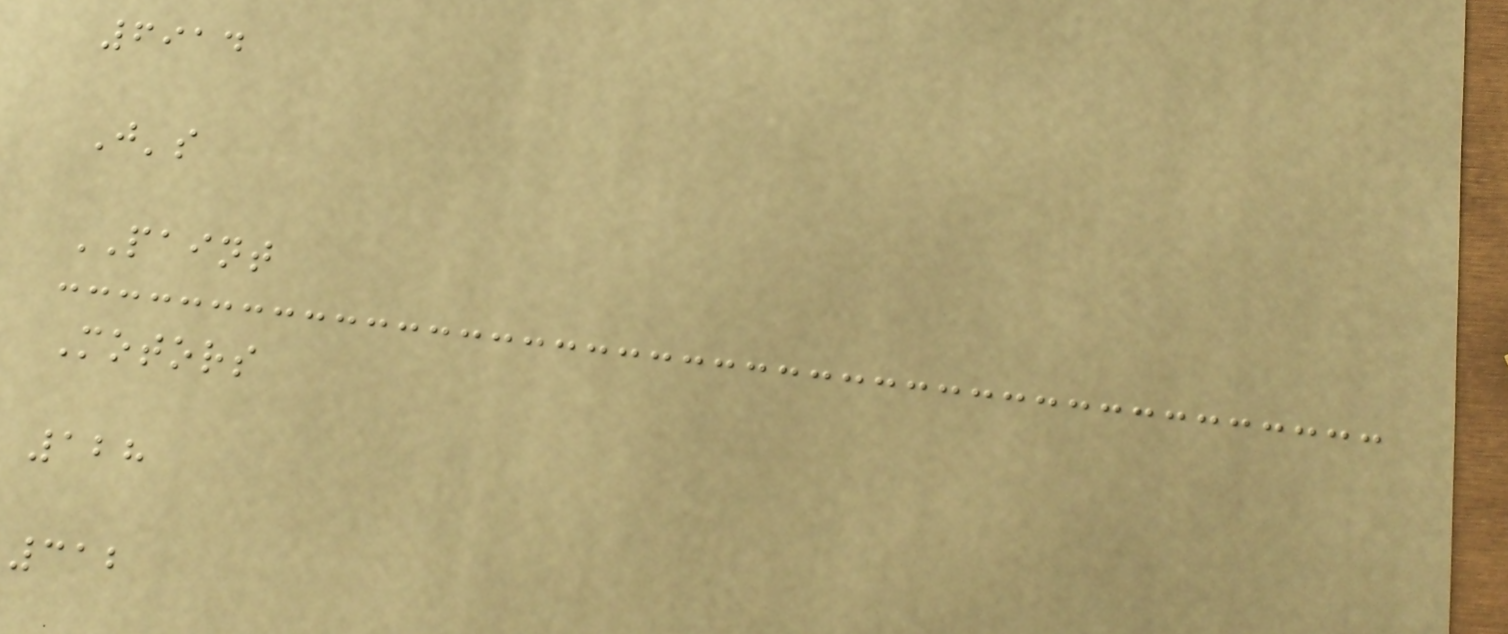6914
J's
PAINT
Motors
128
312
